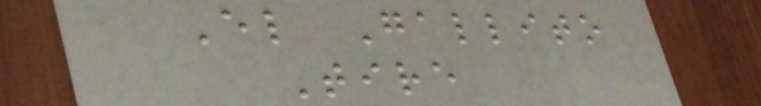El Gallito
Tire
